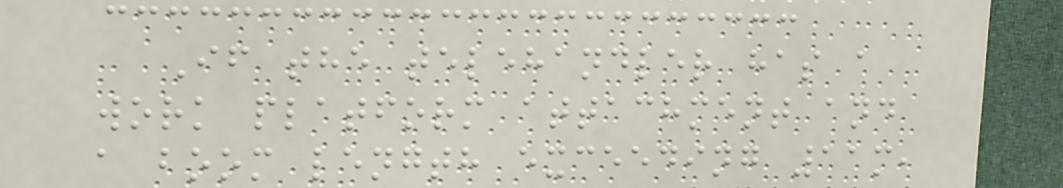If the telehandler has a
work platform attachment and
a boom length exceeding 11m,
